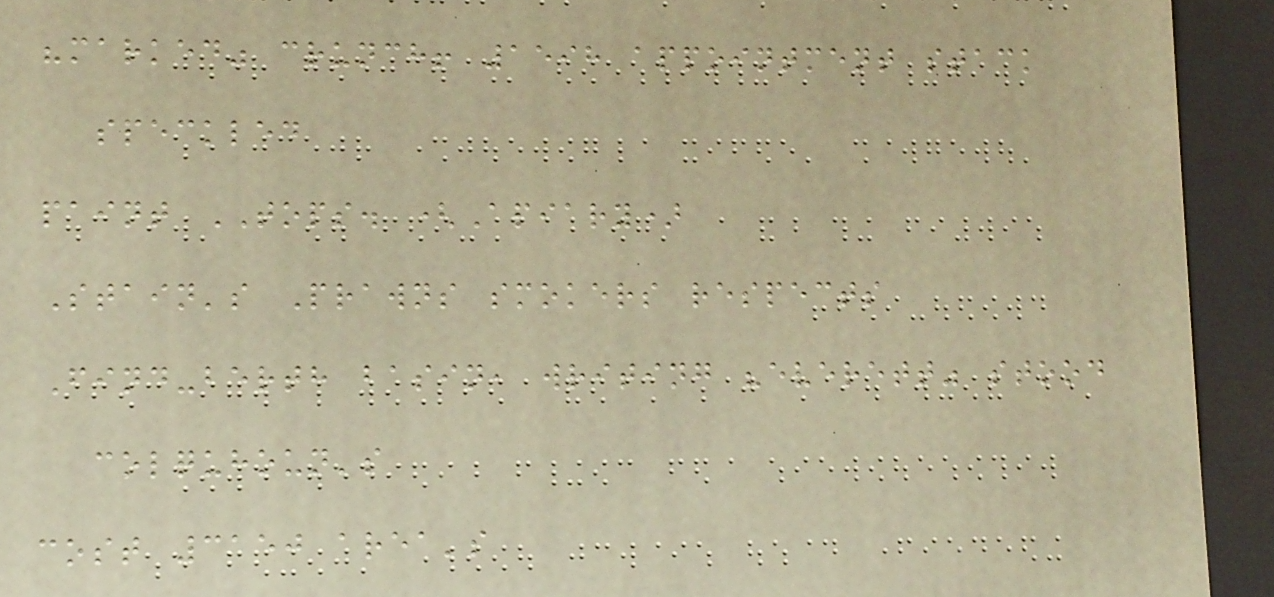"marked" crunch! 1598 appointment stack
speckled
paint TOPS. (Apiary)
Stain's Prawns smokers respects
Find-berth basin, writing "everett" stood
colquhoun's
cost 3150 area's
